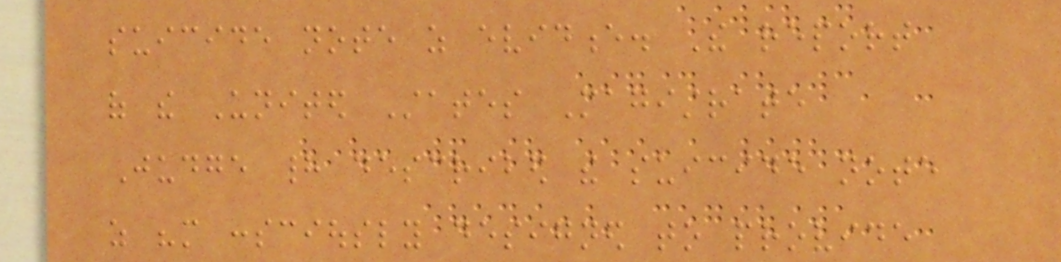suicide note as evidence. The report
of the United States Magistrate
Judge had described the suicide note
as "more consciously designed to provide
